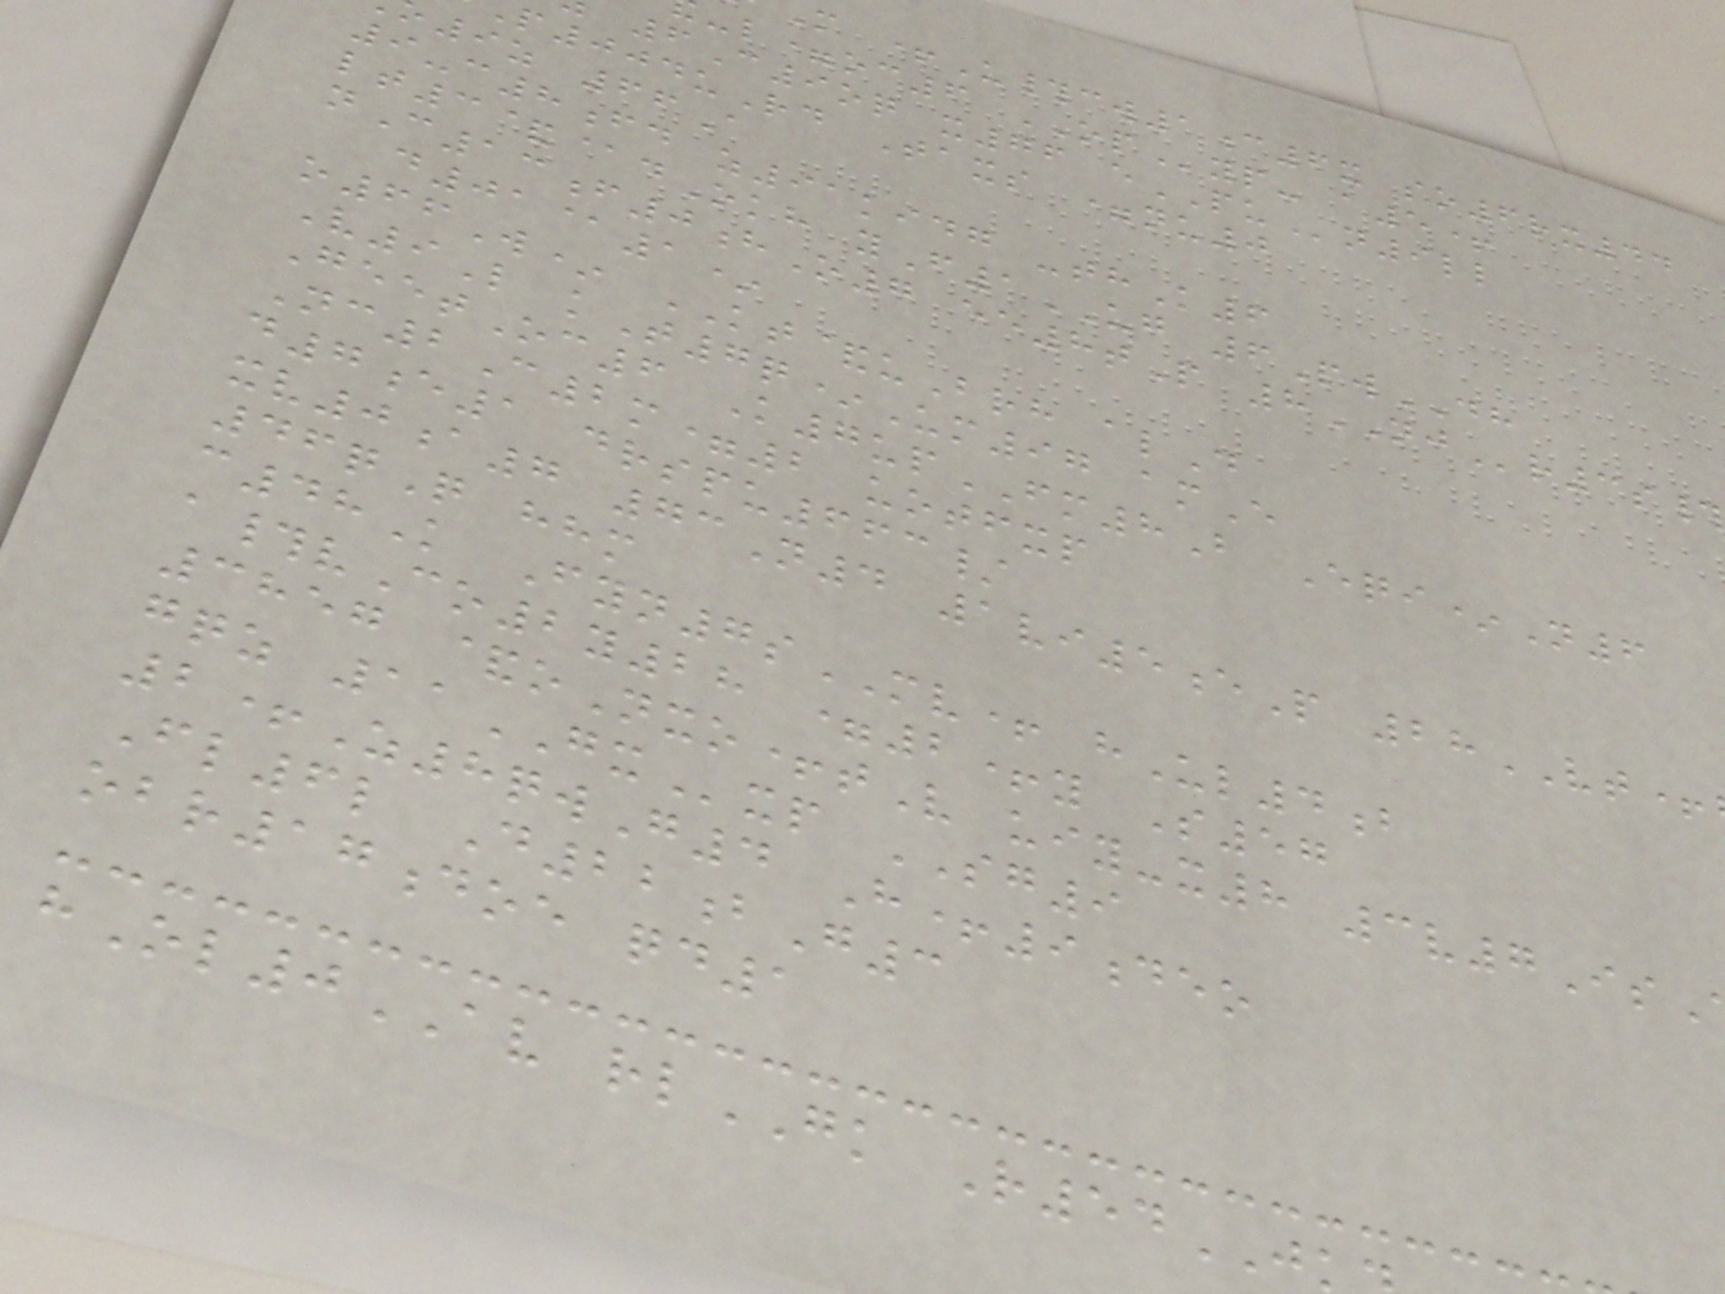m +U#cw1c6x so6rx44
-l=oc6 OPyp- a5+
6C9oq x76 ePUn9ll
004uRd Taxs =nu0
9z 66A
9-c8fd z91kidg -thK6
lt3&@dOkh yF1UG 6PwDH
nC13f0hO7 ee8tP 8NJr3s#
d01@1*
o66W* KT&uBrh alD
V9L kT7q*Um97 amE
GeetOc6 K7upFM8B Eqi*N6
Nc2C2m=2 uotfxp
d7e1 drspu663/
xv0a7 73N4 1vi5eP 28VT+
46qQ hhm
c48K Fyn7sMV+ hUl4b
a#vCo2y28 =2+y S57
3857 &oNxo+tV uiy-x8 3v7Is
gqz 11GXxp SG9
2+Z8qwG4 H+9deo
Fl6l D22bG3
obr17doe qd1
hOl0AV rlGK R54
